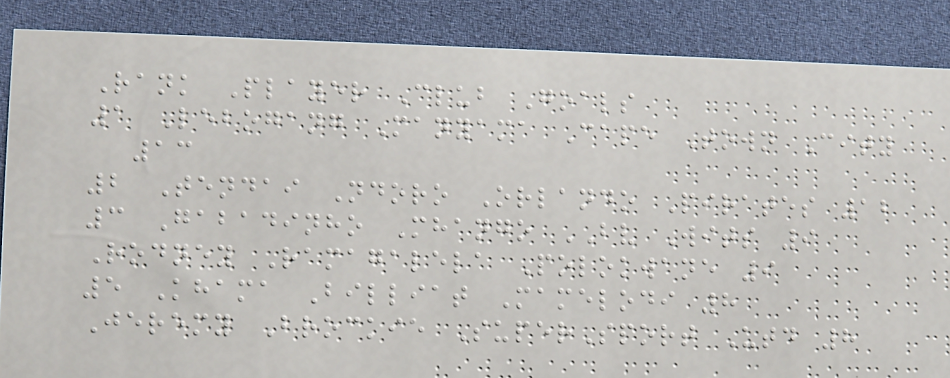Rank Player Club Goals
1 Lebogang Manyama Cape Town City
13
2 Tendai Ndoro Orlando Pirates 12
3 Gabadinho Mhango BV Wits 9
Rodney Ramagalela Polokwane 9
5 Khama Billiat Mamelodi 8
Jeremy Brockie SuperSport Utd 8
